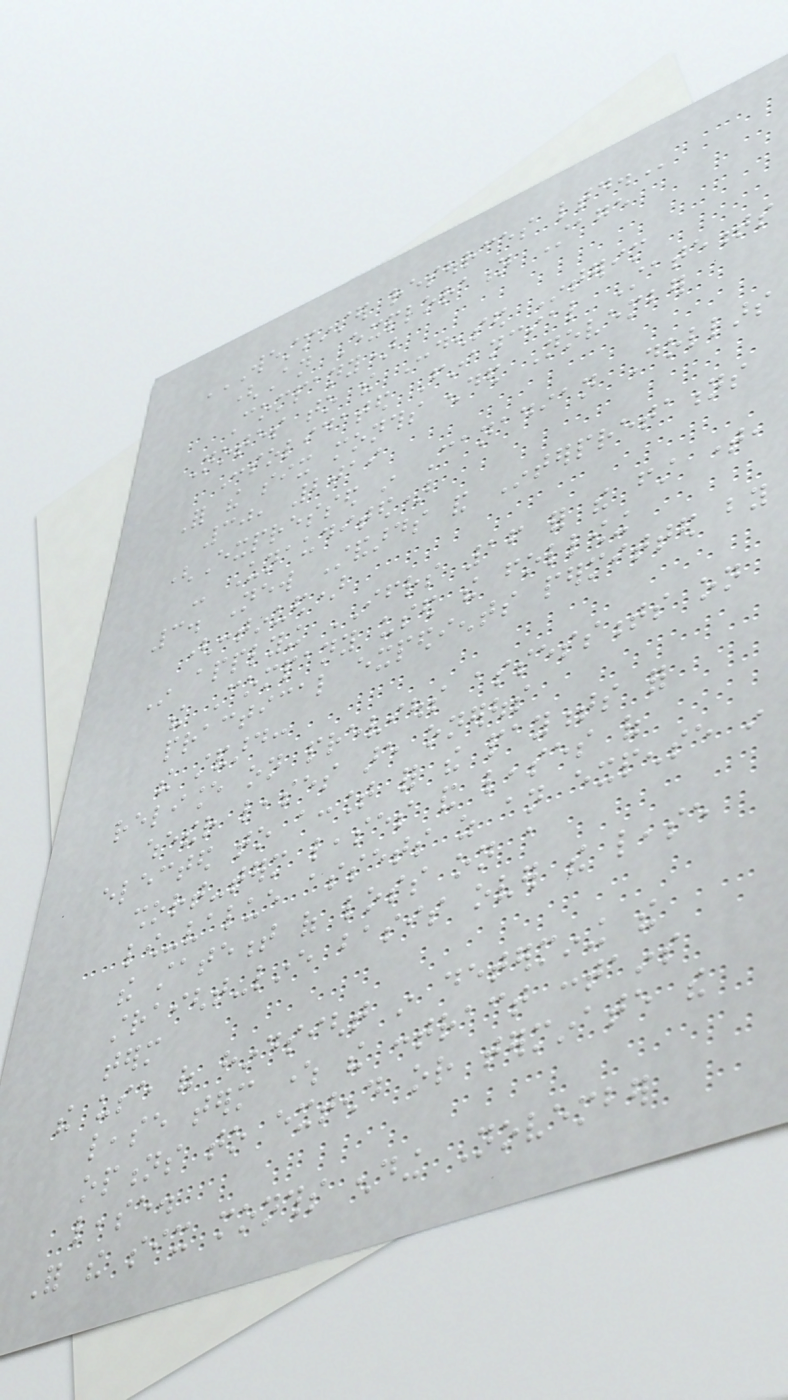WESTMINSTER RESOURCES LTD.
(An Exploration Stage
Company)
Notes to the Condensed Interim
Consolidated Financial Statements
For the six months ended November
30, 2019
(Expressed in Canadian Dollars
- Unaudited)
3. New Standards and Interpretations
(continued)
In applying IFRS 16 for the first time,
the Company used the following
practical expedients permitted by
the standard:
reliance on previous assessments on
whether leases are onerous
elected to account for the payments for
short-term leases and leases of
low-value assets as an expense in
the statement of loss on a
straight-line basis over the lease
term
the use of hindsight in determining the
lease term where the contract contains
options to extend or terminate the
lease.
For the six months ending November
